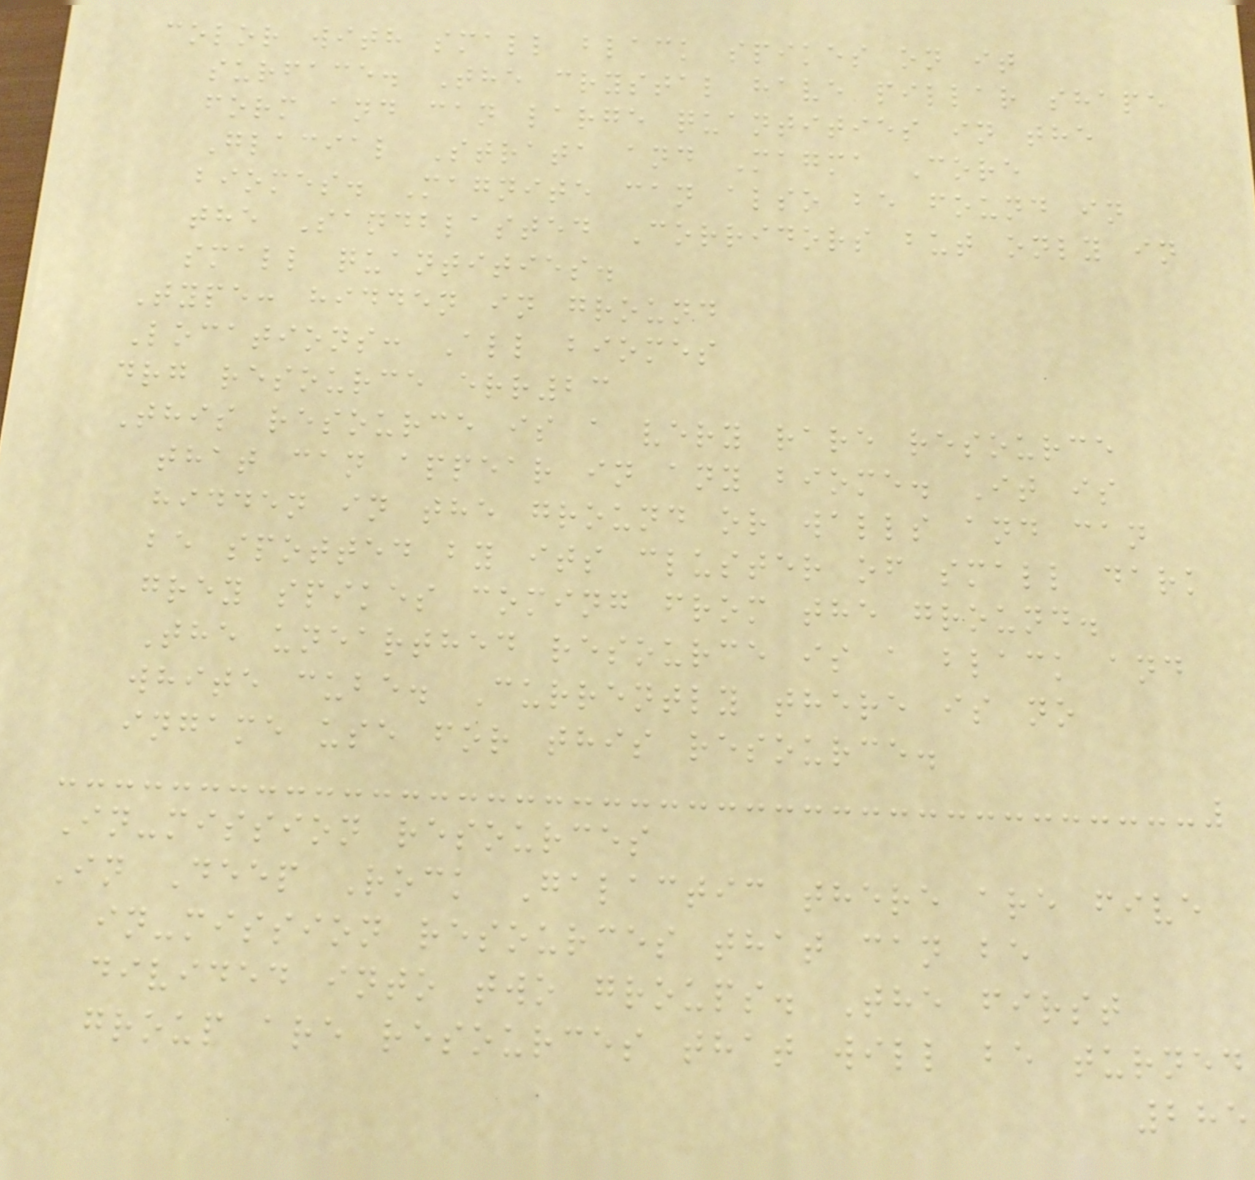color with small black spikes on it
surface. The crystal have pillar shape
form and can large quantities in the
Glacial Strata and Magma Core
biomes. Magnite can also be found in
the Sandblasted Corridors but only in
small quantities.
Type: hidden in ground
Locations: All biomes
drg resource err23
This resource is a very rare resource
that can appear in any biome. It is
hidden in the ground or walls and can
be spotted by its cluster of small dark
grey spikes coming from the ground.
The unearthed resource is a black and
white cube. Currently there is no
ingame use for this resource.
In-mission resources
In Deep Rock Galactic there are five
in-mission resources that can be
divided into two groups. The first
group are resources that will be turned
285
